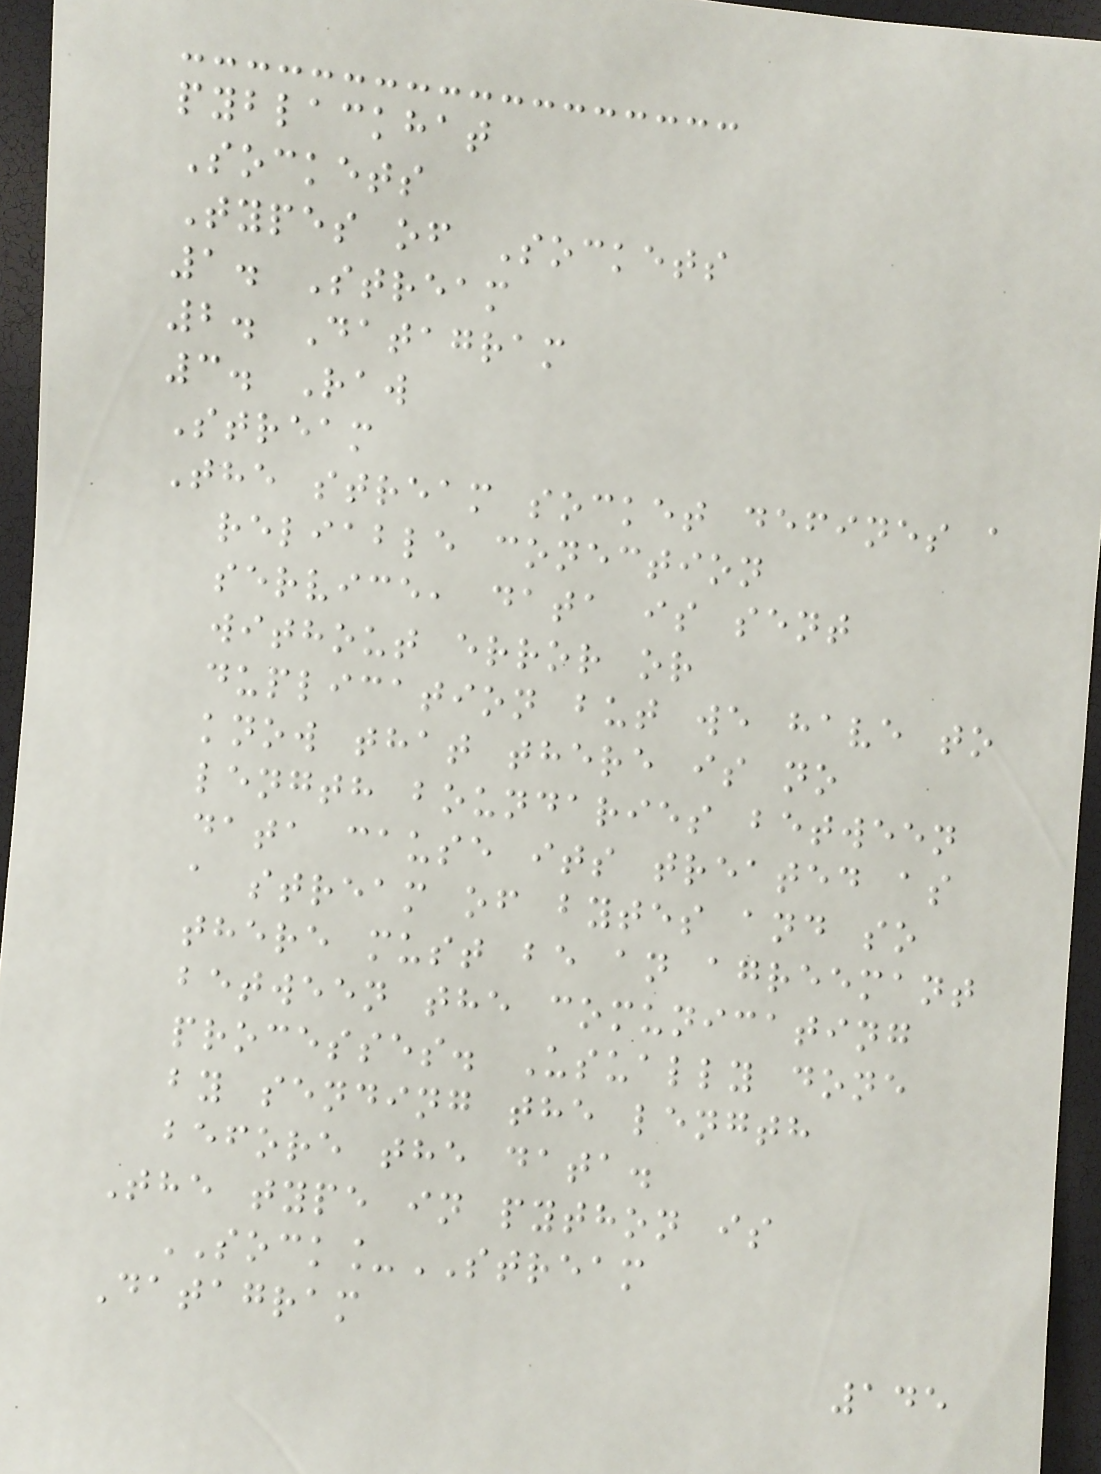pyblackhat
Sockets
Types of Sockets
1. Stream
2. Datagram
3. Raw
Stream
The stream socket defines a
reliable conection
service, data is sent
without error or
duplication but we have to
know that there is no
length boundaries between
data cause its treated as
a stream of bytes and so
there must be an agreemant
between the comunicating
processes. Usually done
by sending the length
before the data.
The type in python is
SOCK_STREAM
Datagram
145
